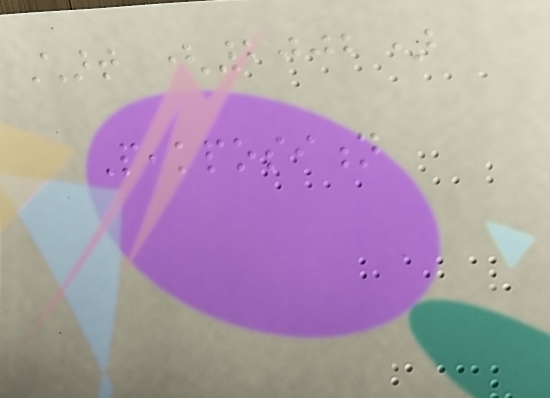Chart (2002)
Peakposition
